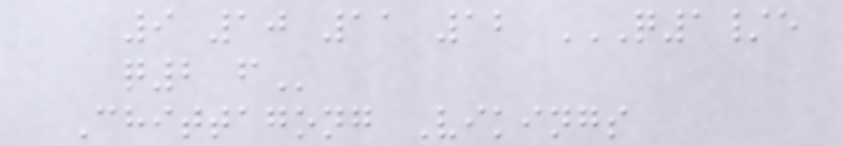9 10 11 12 Q1/E
Q2 F
Chittagong Vikings
